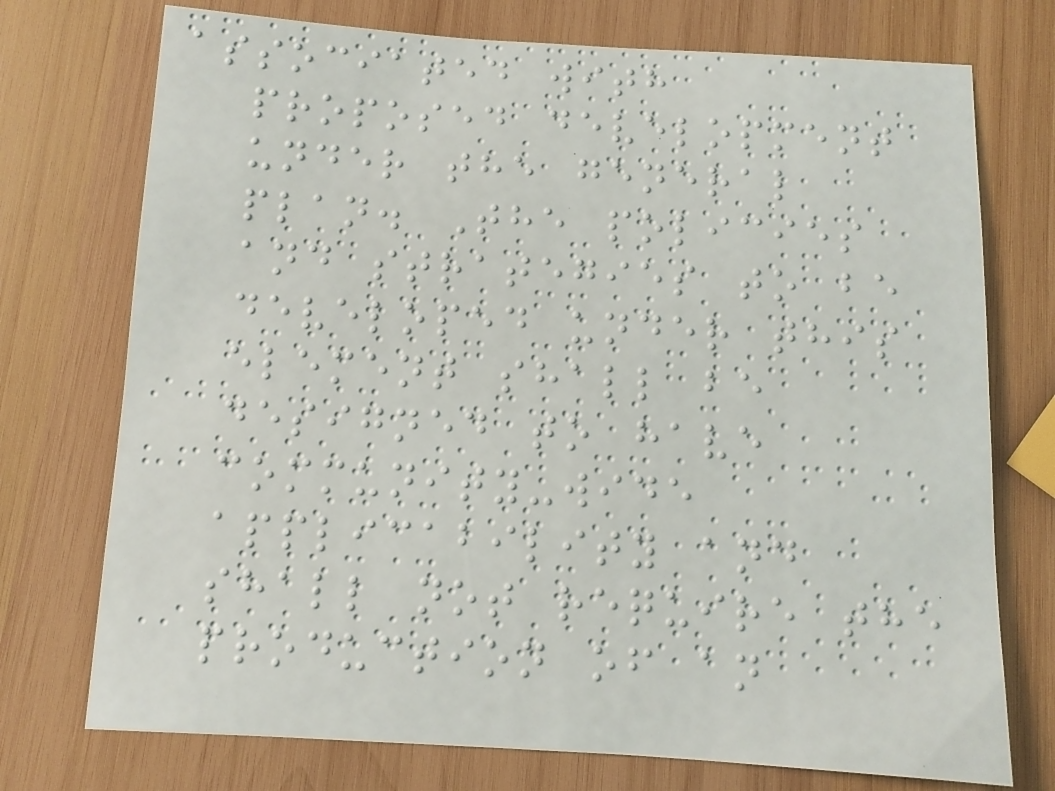associated with
proposed development
under the general
plan. The policies
and strategies to be
developed under this
element shall be
designed to have
community-wide
applicability and
shall not require the
production of an
